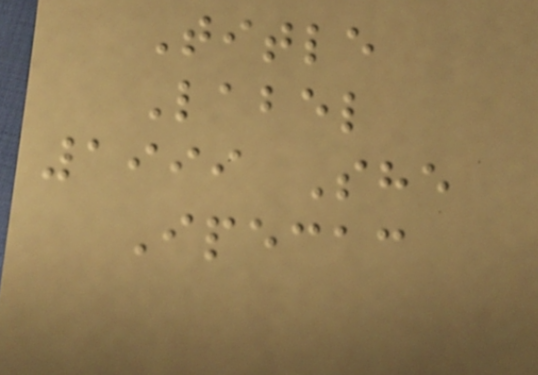Title
Label
1999 She
Ipecac
